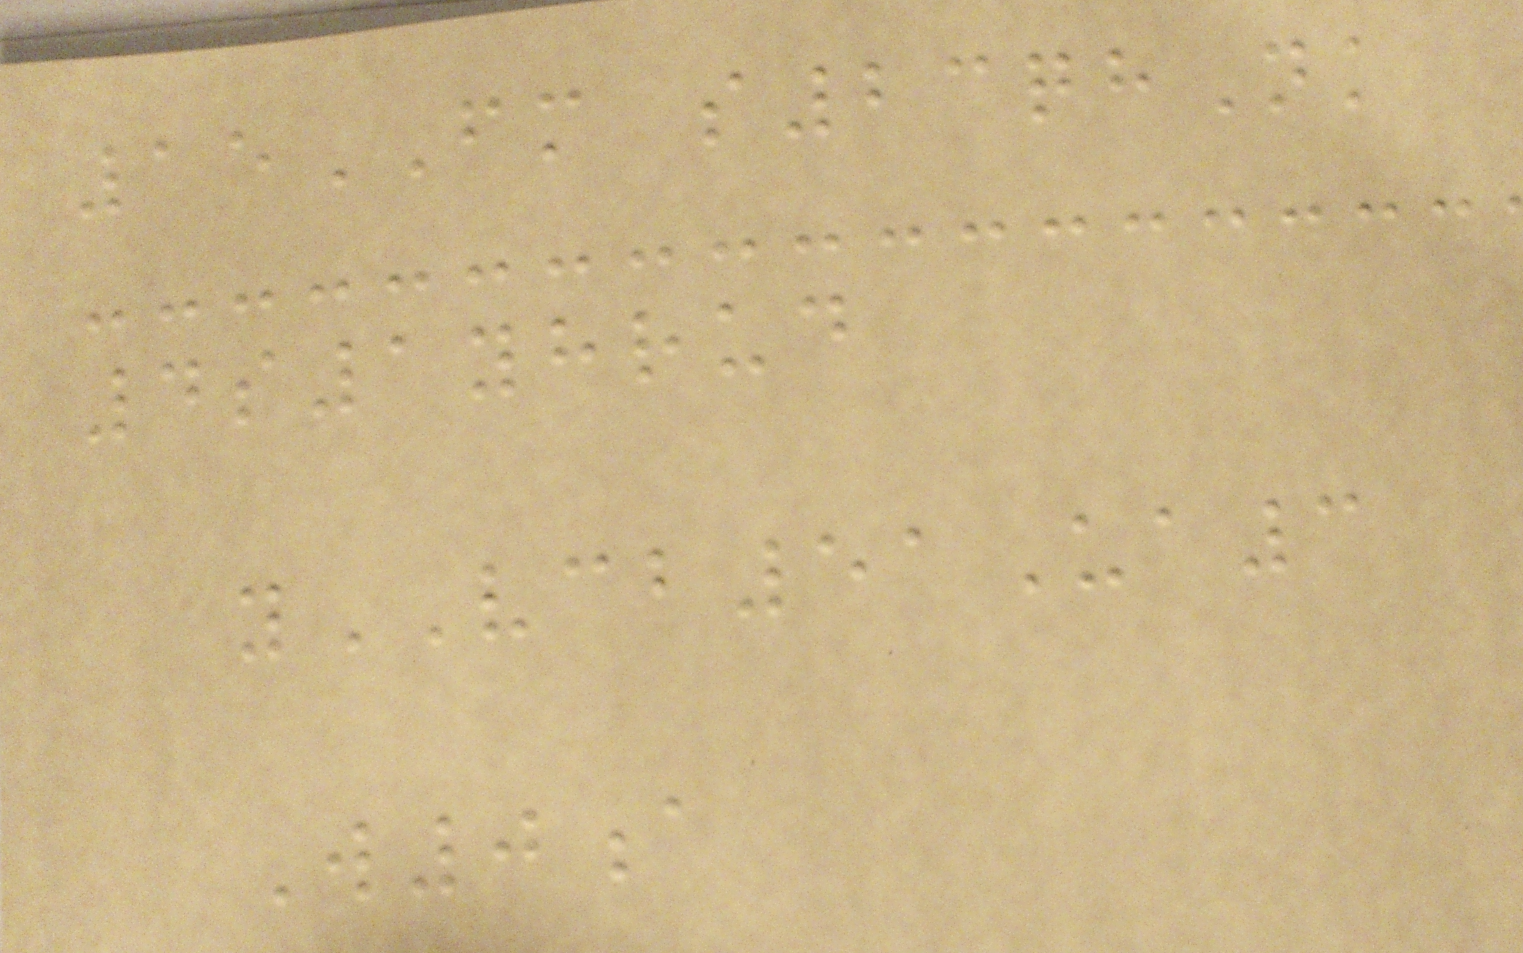15FM s23qhNk
4s1yhrud
yVCB51Ua3
W0a
